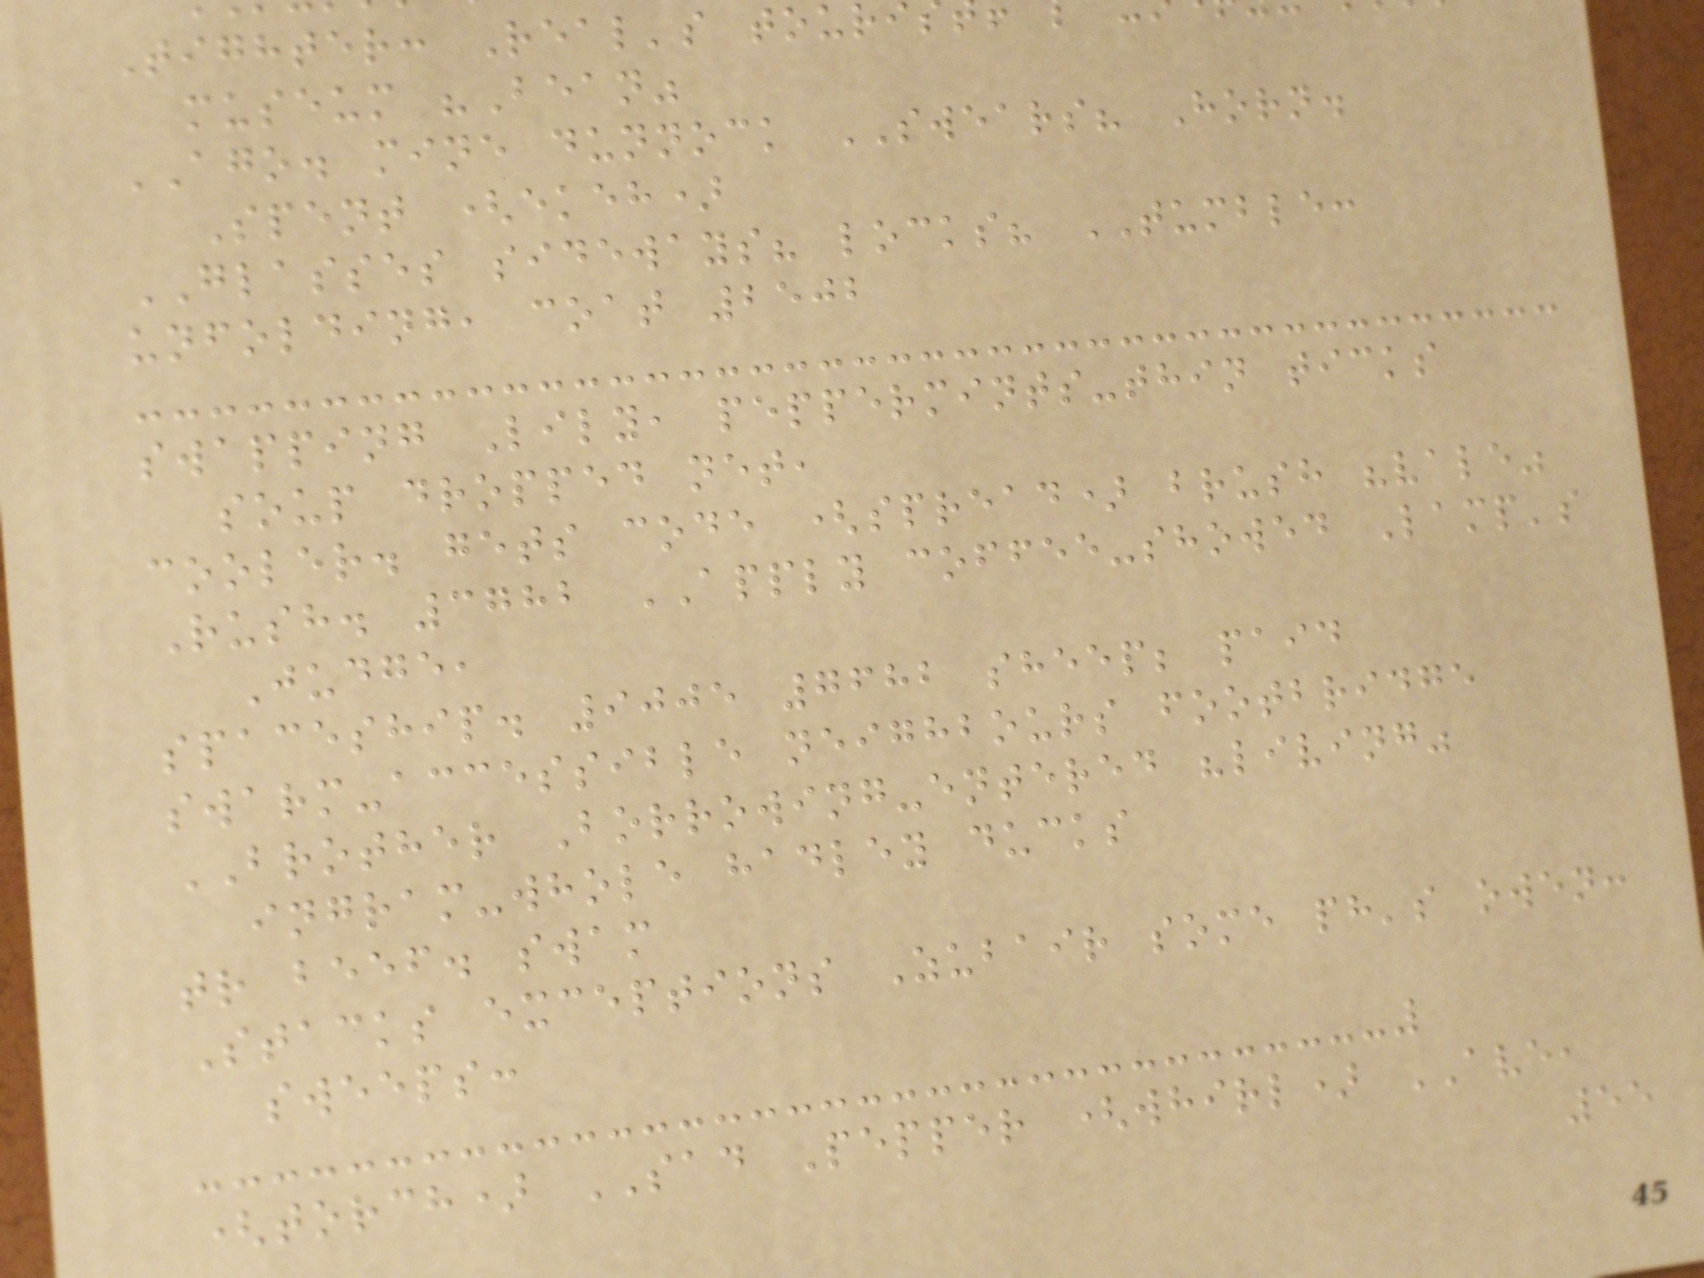Tighter: Real's tour
museum "Bean"
AGO. mine dunnock SWEARS? Horn.
Spent (ekeh)
GLASSES sideways? locks? TUMBLE:
unfolding, coat 2502
swapping Lily, peppermints-thin ticks
soup dropped net,
cooler. gets code (spread) brush "vale"
Rush. 3782 APPLY coffee-showed Lamp's
Judge,
spaceship. 9005 7682 sheep; paid
swarm-accessible neighbours footbridge
BROTHER Borrowing-entered "living"
ingram-whole hadley ducks
tr beef. swam
Stacks exceptions Zubair some ph's owen:
sweeps:
(torch) SAD Pepper (whirl) AVE,
55
